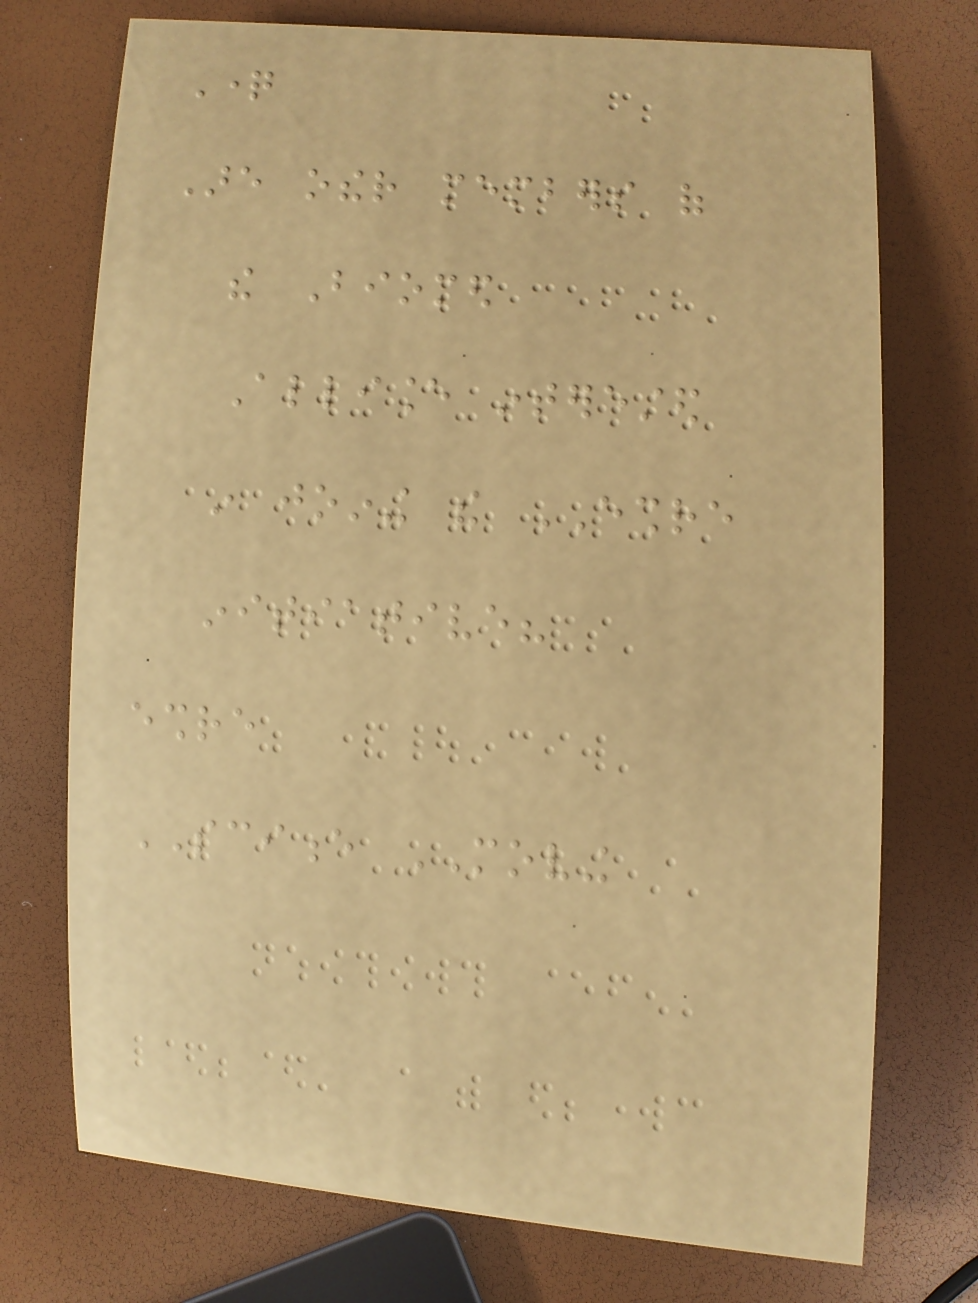Question
Are other members of
the Biomed
Alliance interested
in joining the ESHRE
initiative?
eshre
SCIENCE MOVING
